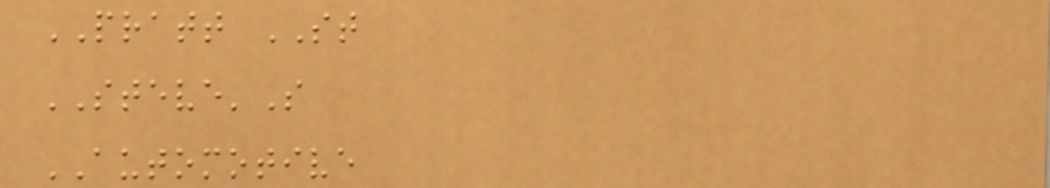PRATT ST
STEVE'S
AUTOMOTIVE
